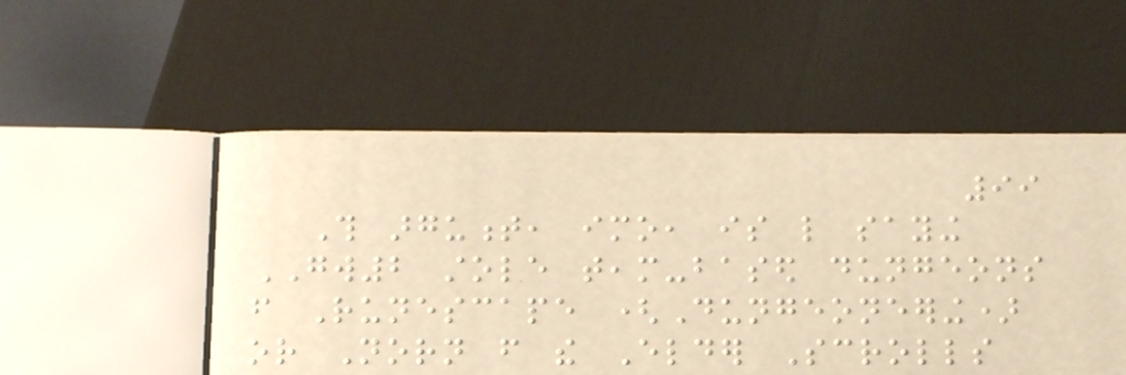99
This argument, imo, is like saying
GW2 stole team-based dungeons
from Runescape (Dungeoneering)
or Norn from the Elder Scrolls
